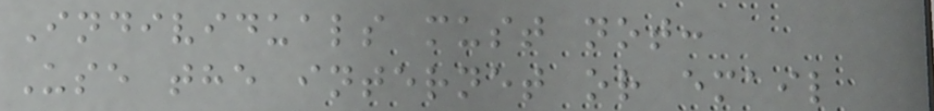Individuals must not:
Use the internet or email
